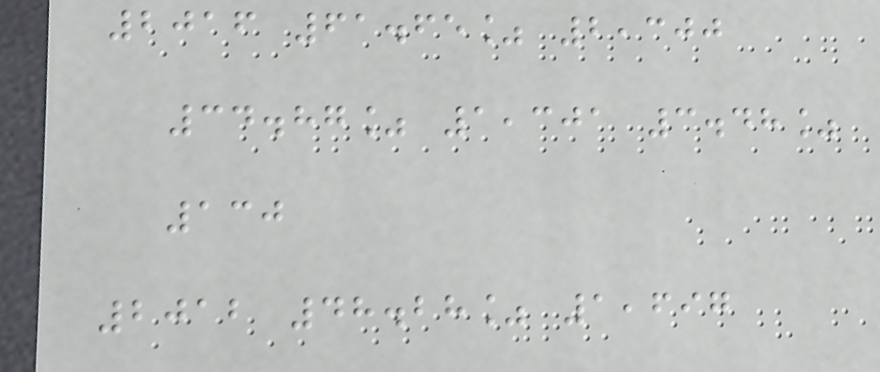2016 61.65% 2,300
34.87% 1,301 3.48%
130
2012 48.28% 1,697
